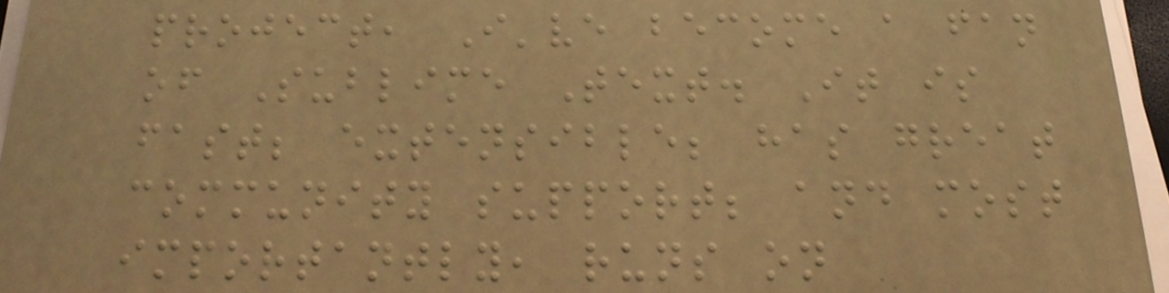project, I've become a fan
of Sublime Text. It is
fast; extensible; has great
community support; and most
importantly, runs on
